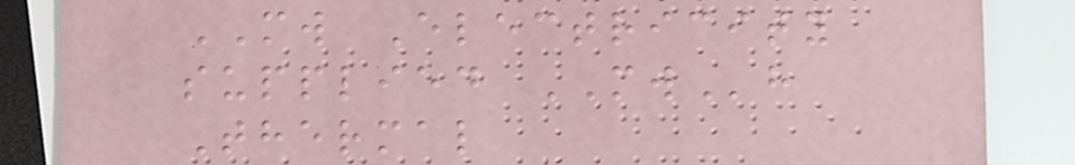MW Electricity
supplied MWh
Thermal
